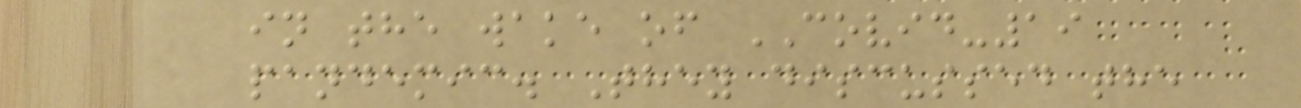in the wake of COVID-19
pandemic. They discussed the
